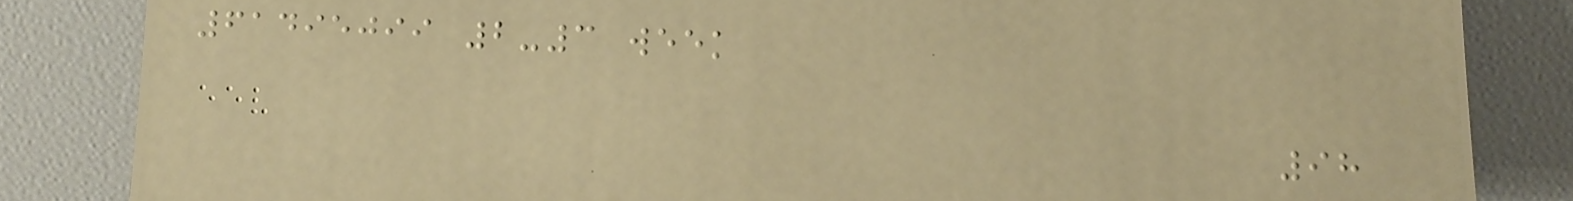61495099 2-3 week
98
